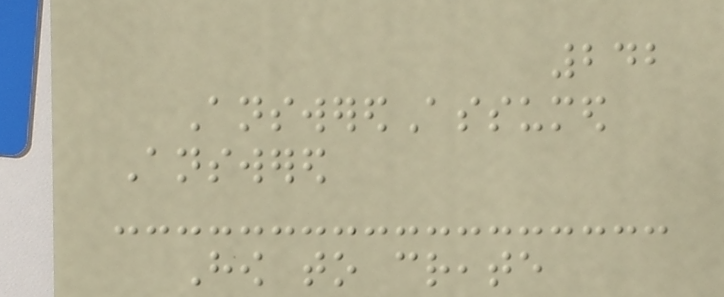242
AnsweredAssumed
Answered
How to create
